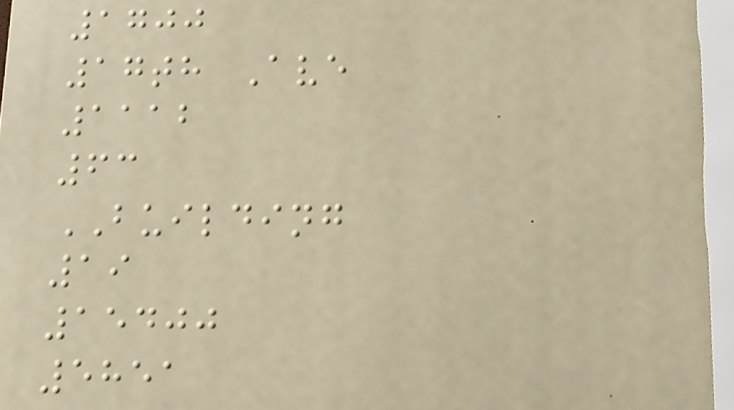1700
17th Ave
1112
63
BUILDING
19
15400
5851
